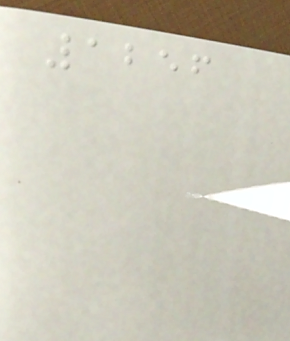1256
